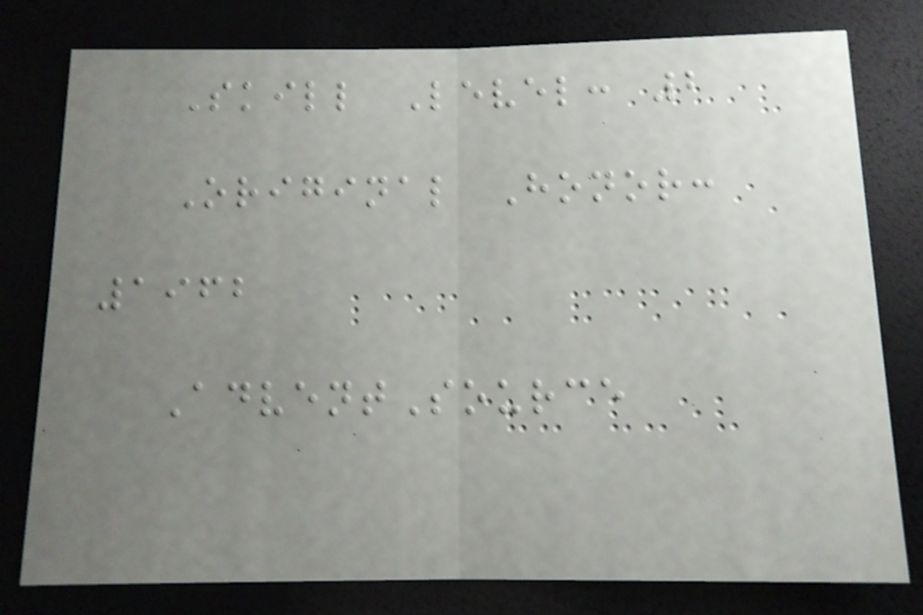Skill Level: 2
Original Honor:
1962
AdventSource
